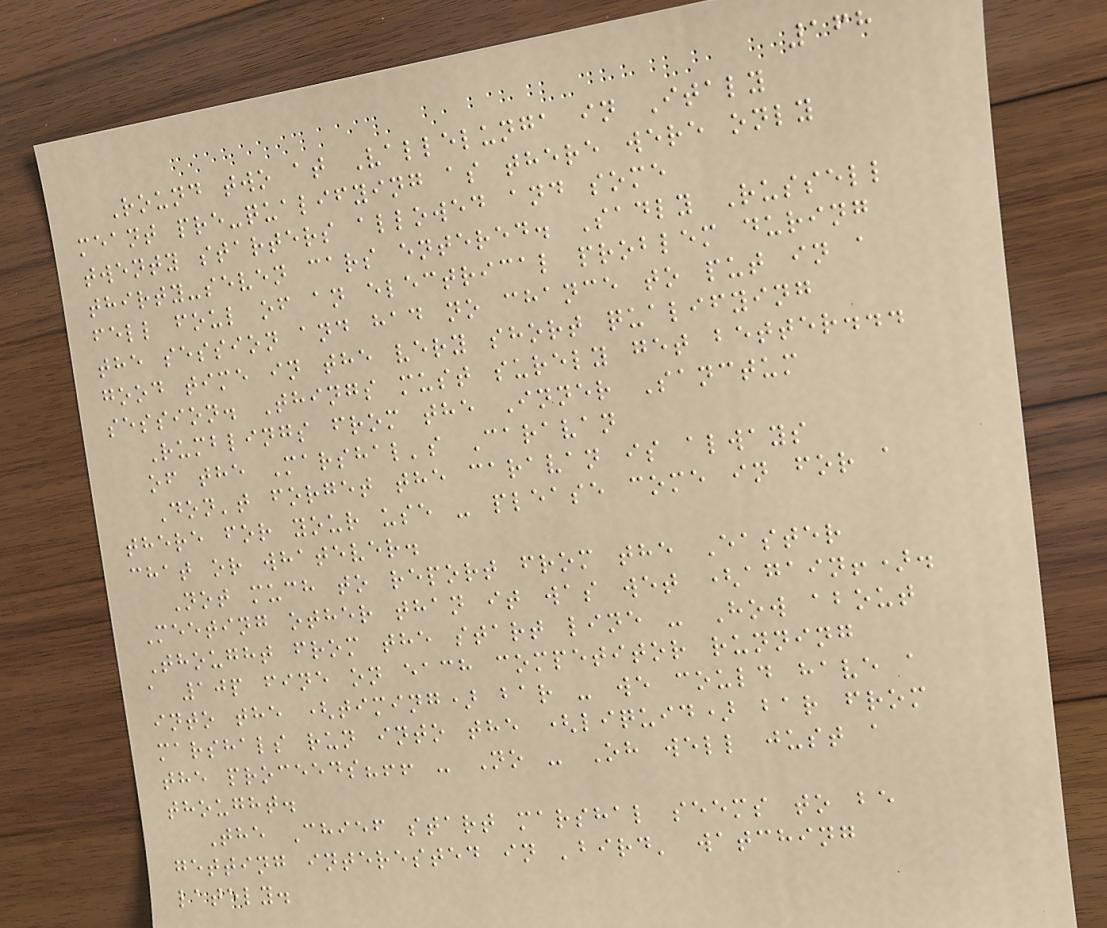168
Round two at Vallelunga in Italy
meant pre-qualifying as there were only
twenty starters allowed and some
thirty-seven cars entered. Sadly Russell
fell foul of an electrical problem during
the session and had no chance to put in a
good time in the very short qualifying
session. Things must surely get better...
Rumblings from the Inner Sanctum
of the Marshal's Caravan
Don't forget the caravan is always
there for your use - please come in for a
chat or whatever.
Not much to report from the Easter
Meeting other than it was wet (again!).
Thought from the start line - How about
a 10p fine on each competitor running
into the (timing) bar - we could have a
marshals run into the (liquid) bar from
the proceeds?!! - No - Oh well just a
thought.
The Chief start marshal seems to be
getting interested in 'bird' watching
lately.
